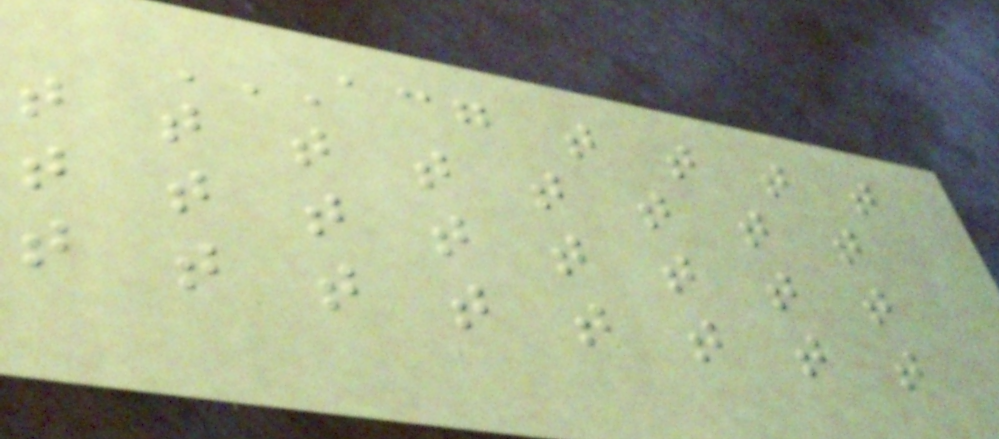ACG T T T T
T T T T T T T T
T T T T T T T T
T T T T T T T T
